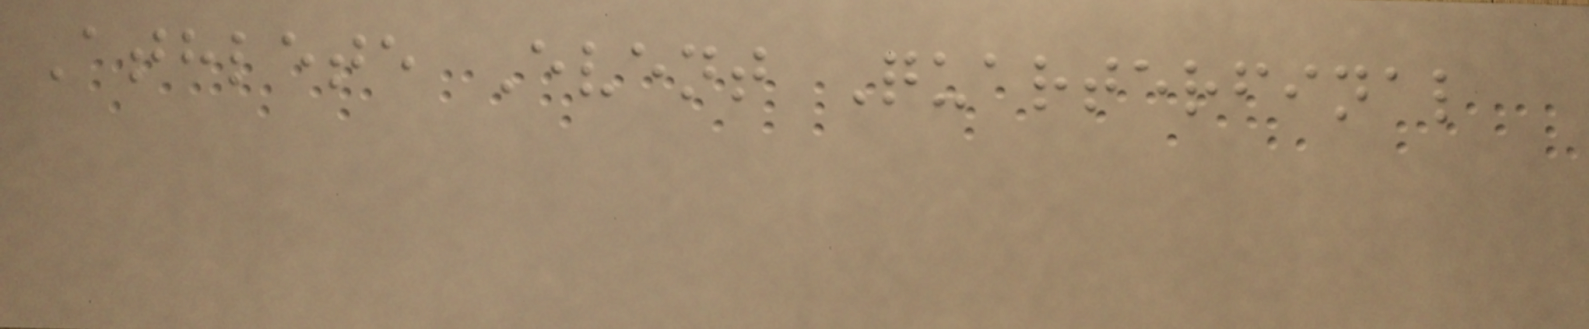Athlete Event Quarterfinal
